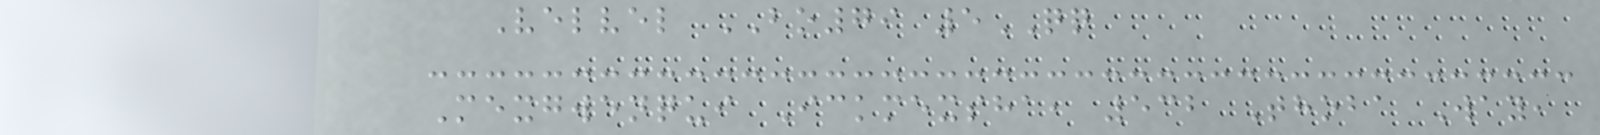Velvel BO79 5QQ
Mexgwenqui Ickmexsha, 532 Thoba Way,
